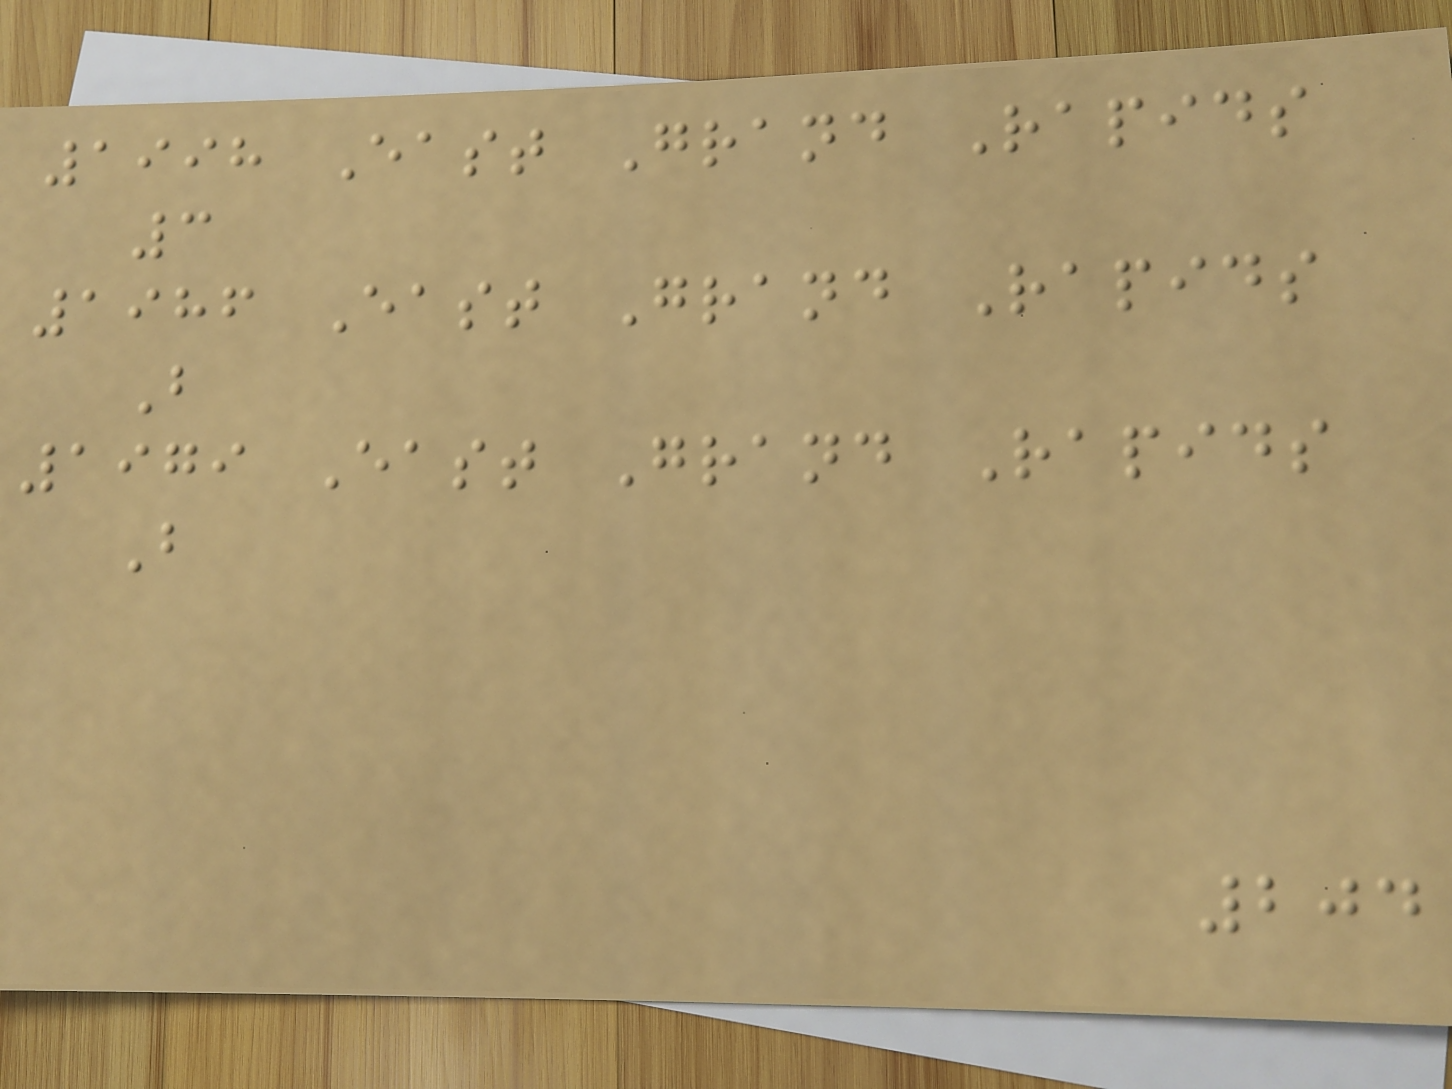1998 East Grand Rapids
3
1986 East Grand Rapids
B
1979 East Grand Rapids
B
204
